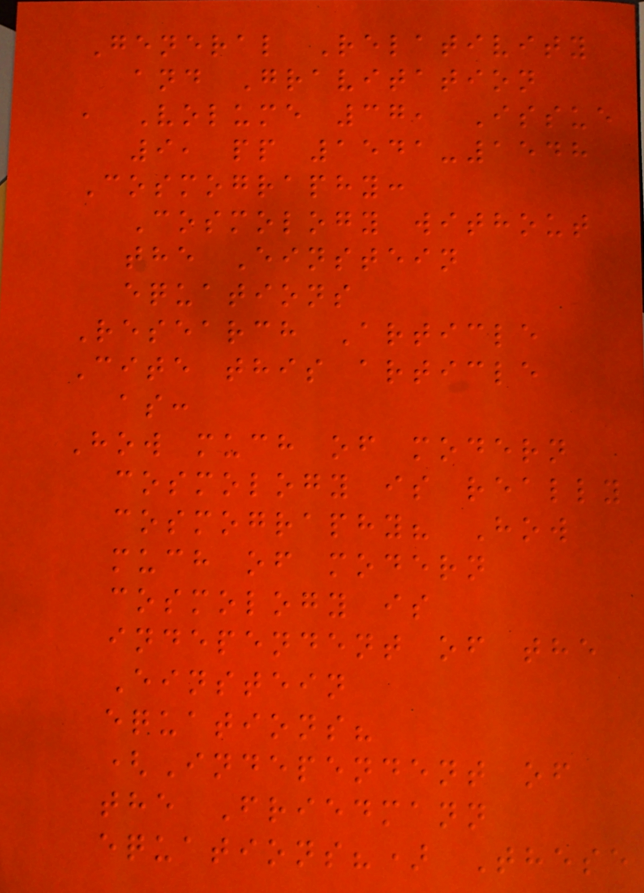General Relativity
and Gravitation
, Volume 37, Issue
9, pp 1541-1548
Cosmography:
Cosmology without
the Einstein
equations
Research Article
Cite this article
as:
How much of modern
cosmology is really
cosmography? How
much of modern
cosmology is
independent of the
Einstein
equations?
(Independent of
the Friedmann
equations?) These
